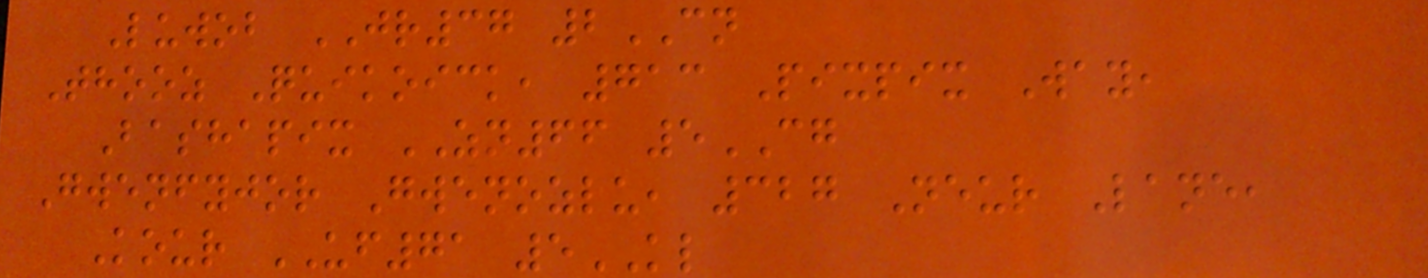Luwob JR37 2CN
Thooz Quikoick, 713 Pixpix Way,
Bashapix ZN66 5CG
Gwenfyjor Gwenozlu, 327 Neur Lane,
Kour UF71 5KL
